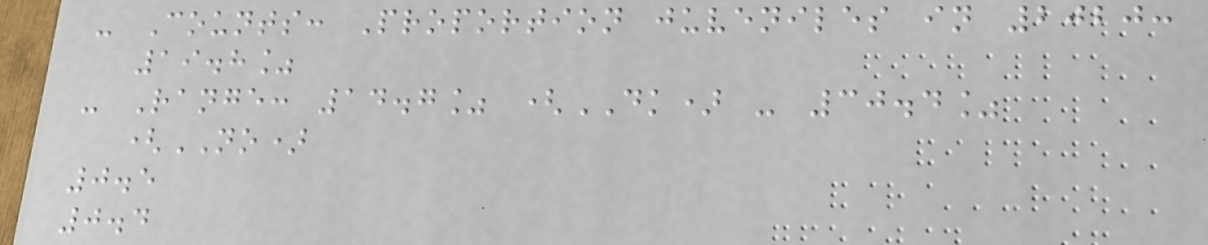- Counts: Proportion juveniles in 2020:
19.8%
- Range: 14.7% (DK) - 30.4%
(NO)
0.5
0.4
